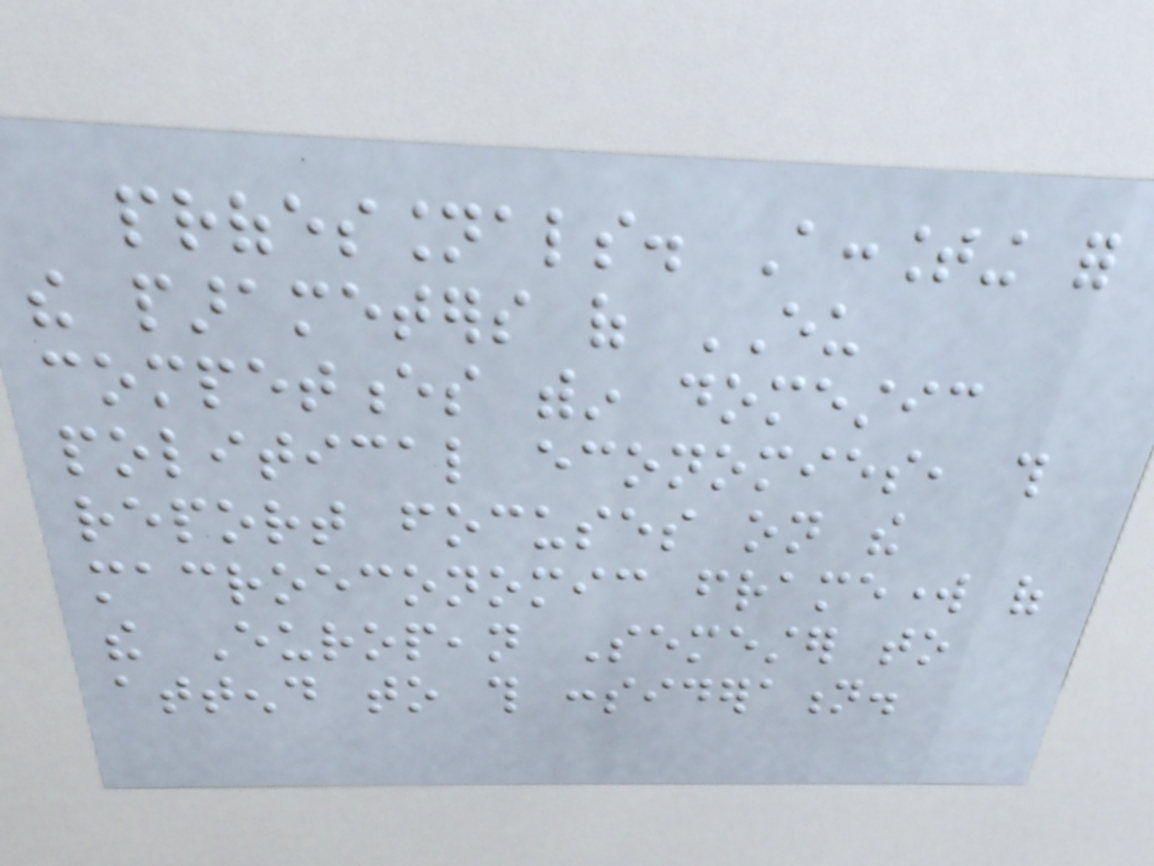professionals. Accounting for
the parameters of EU
competences within domestic
political economies, this
report focuses on the
macroeconomic framework of
the European Semester to
attend to this consideration.
